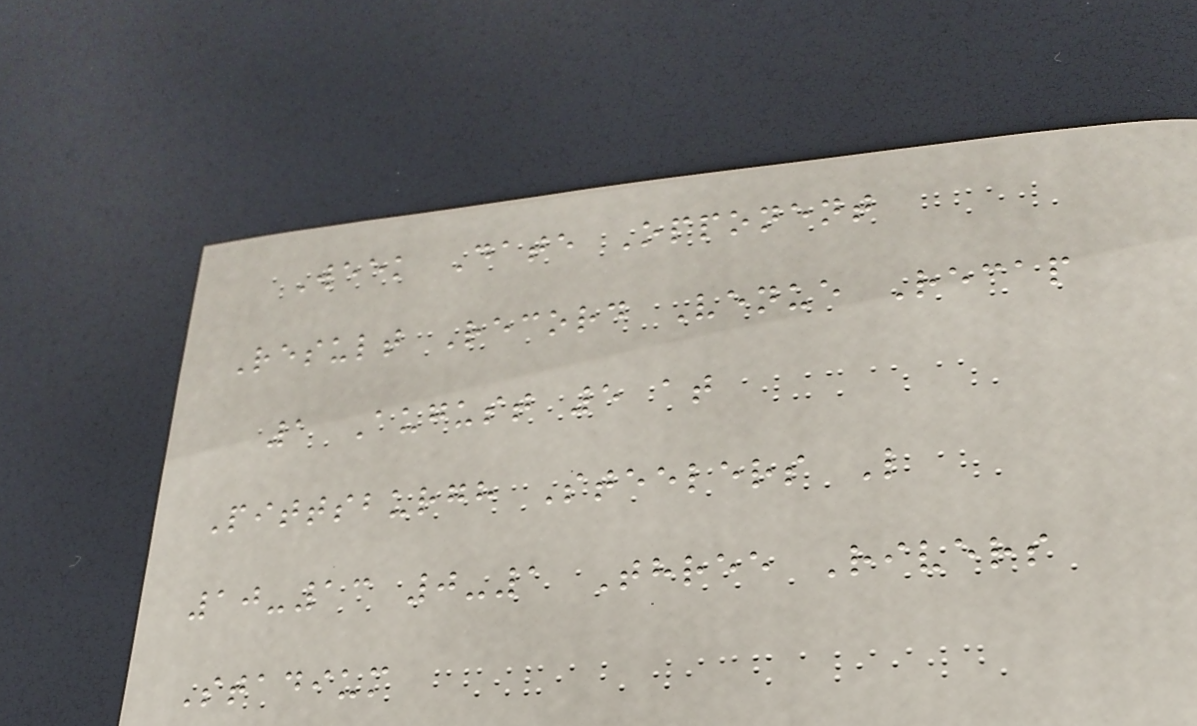Week Date Opponent
Result Record Venue Recap
1 August 5 at
Pittsburgh Steelers L
10-13 0-1 Three Rivers
Stadium
